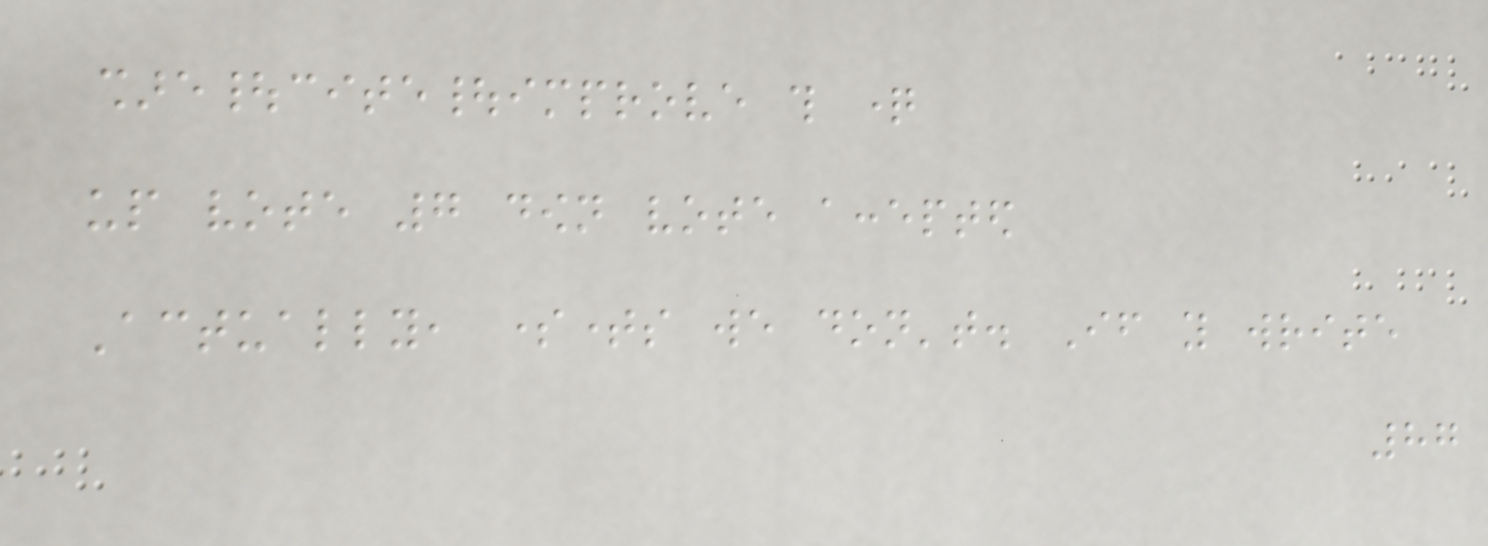share|cite|improve this question
up vote 7 down vote accepted
Actually, sometimes we don't. If you write
87
